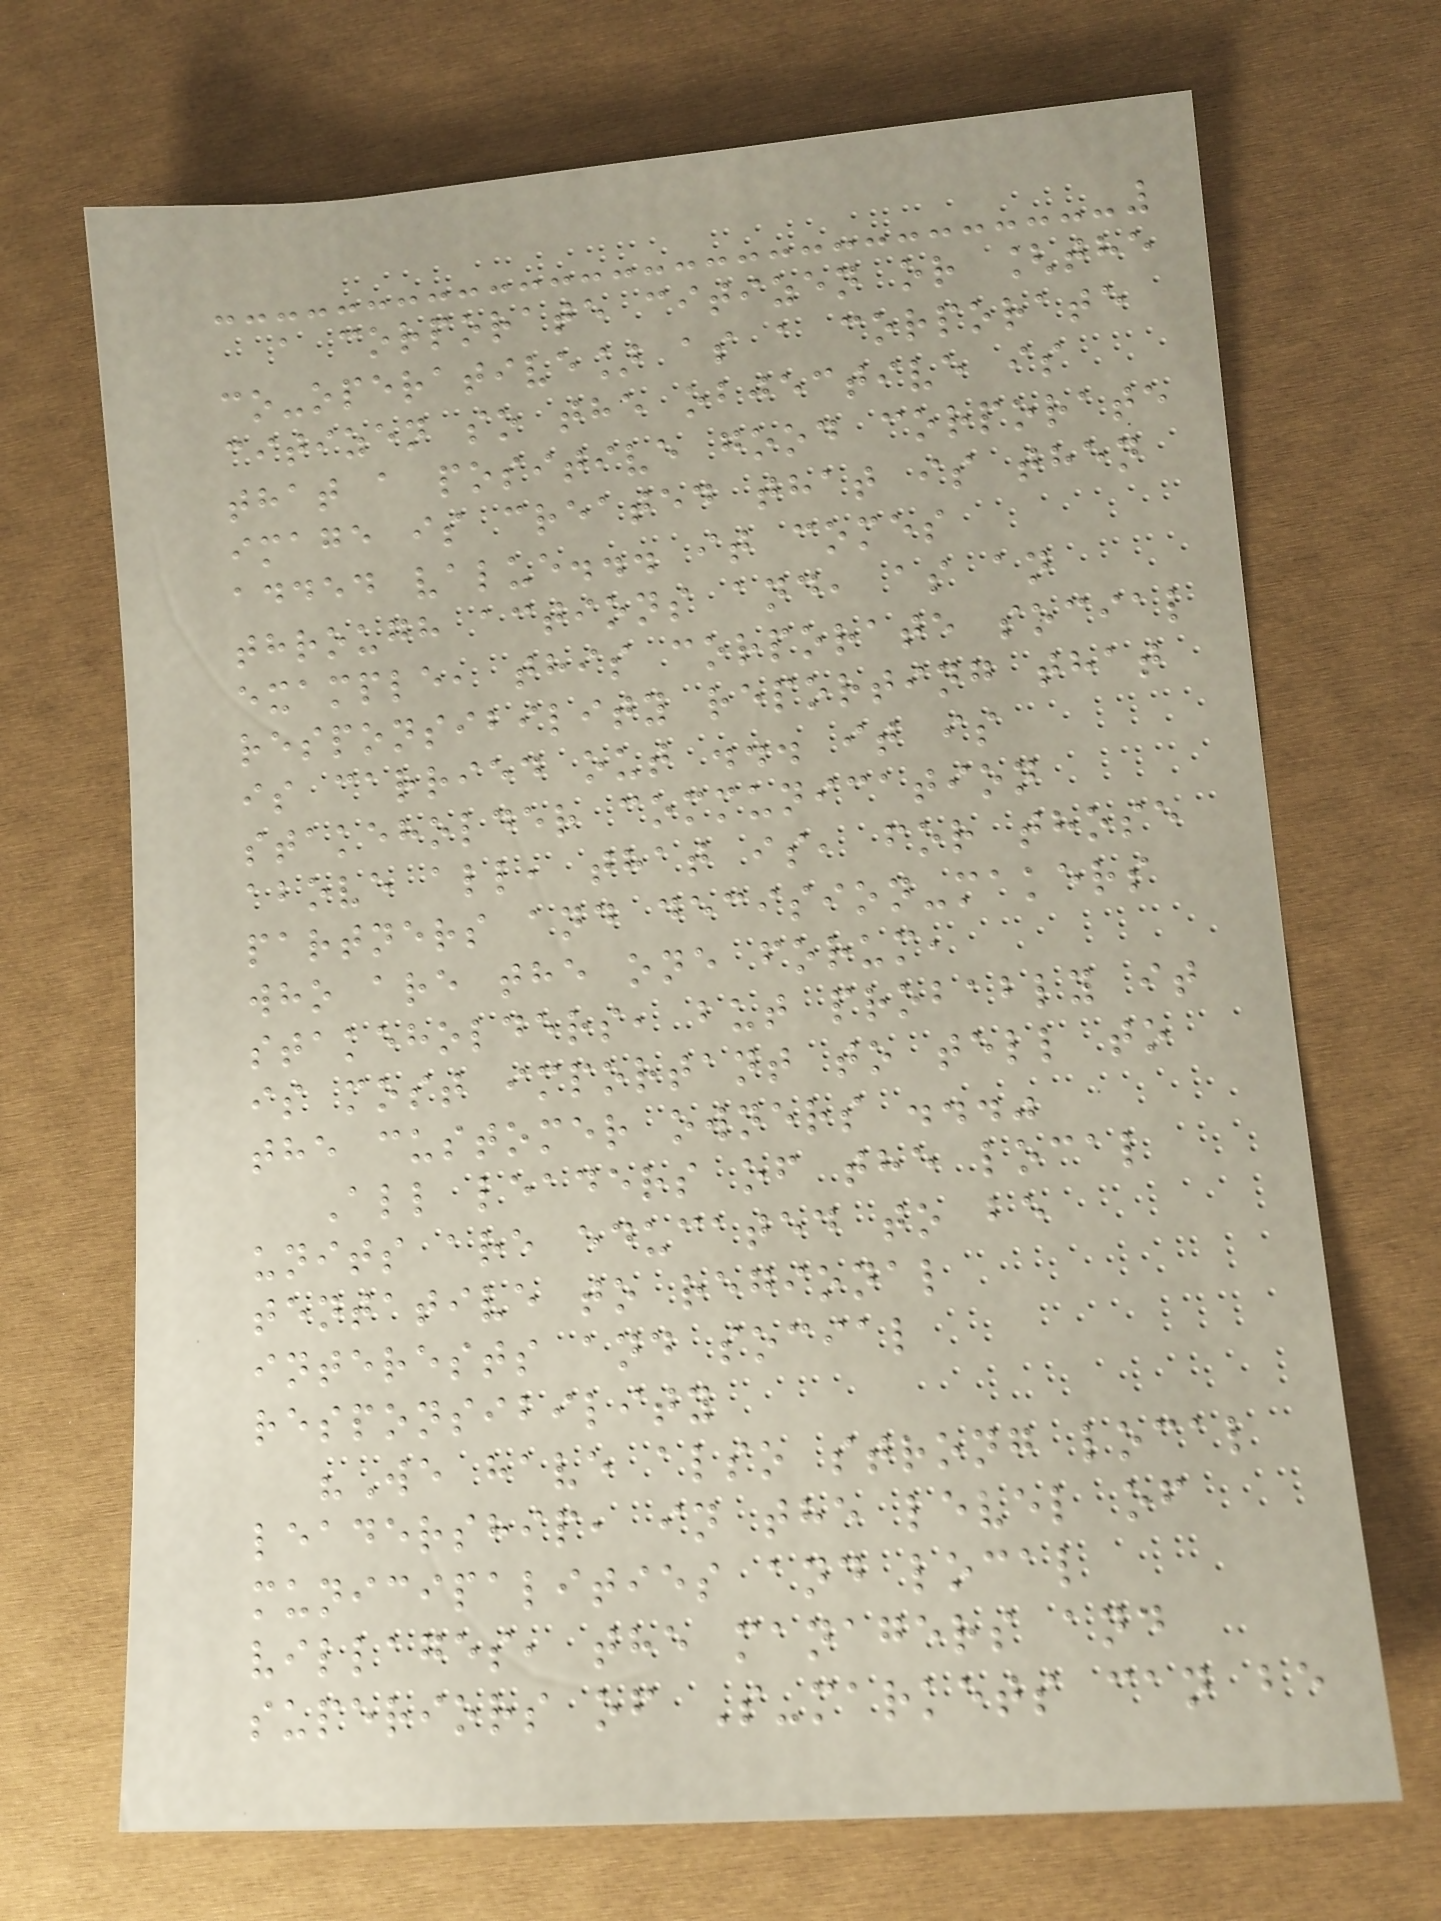a corporate citizen or [the
co-operative] as a corporate
citizen so the objective is
that a positive good corporate
image is created that is then
added value... it comes
through actions and, as an
example, this corporate social
responsibility reporting that
is carried out ... it is
stakeholder communication
above all, that is, for those
partners and decision-makers
who are the one forum,
stakeholders, but probably it
is most important to tell to
the customer owners ..."
All leaders of the local
units are educated to be
tentative to regional
interests and social
responsibility
"We have also strong local
leadership, in the level of
municipalities and local
villages, the managers and
superiors of S-markets can be
